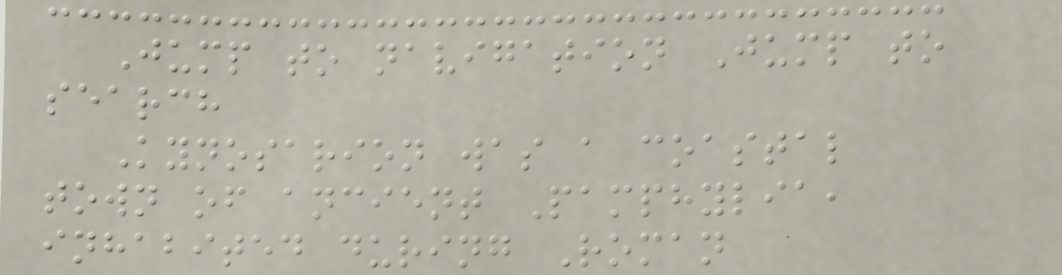Jump to navigation Jump to
search
Kynosarion was a coastal
town of ancient Pamphylia,
inhabited during Roman
